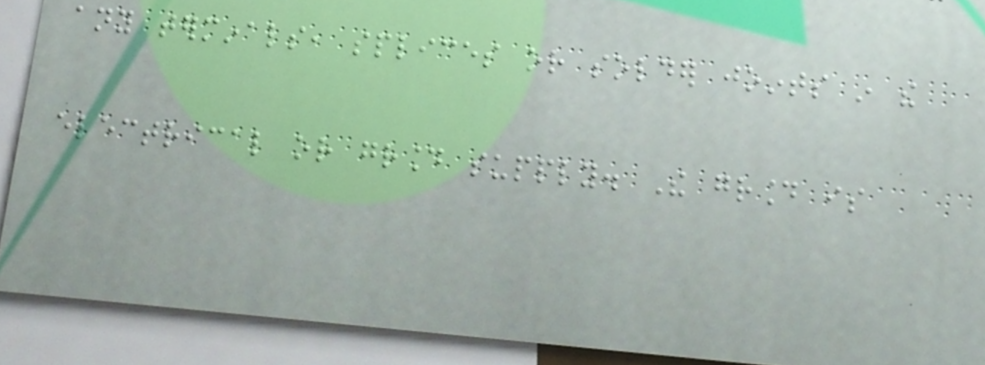any terminals, splices or solder joints in the
electrical or ground supply. The ground is
